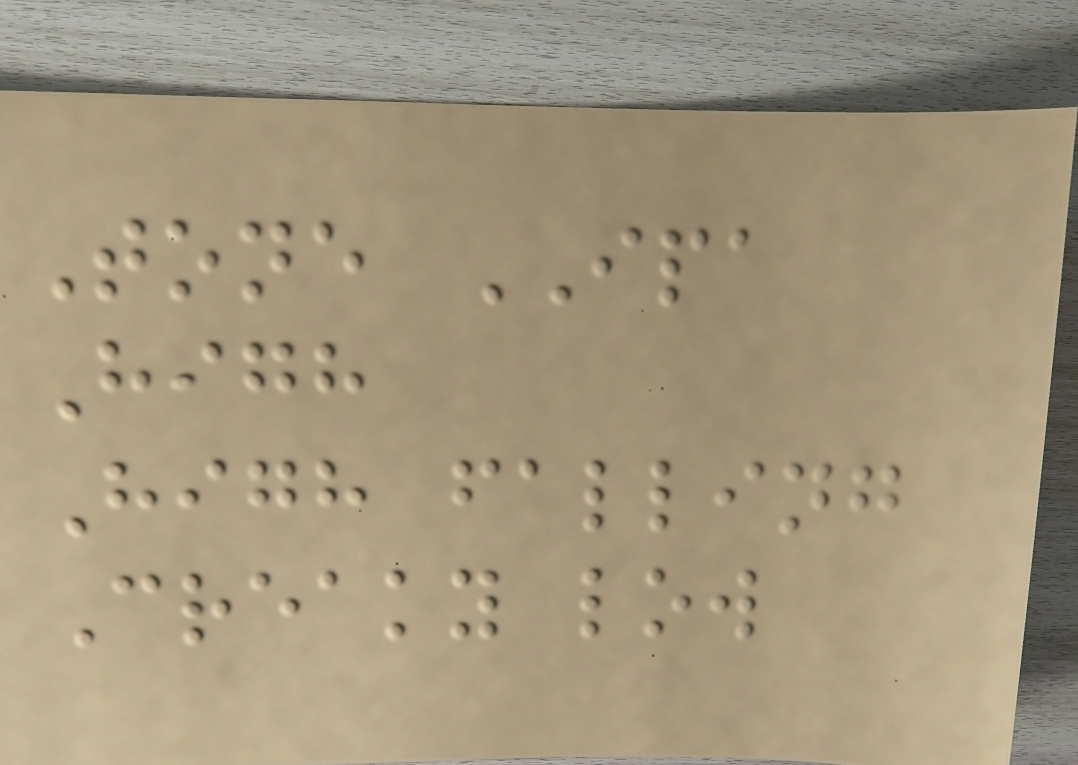Tone IPA
High
High falling
Creaky low
